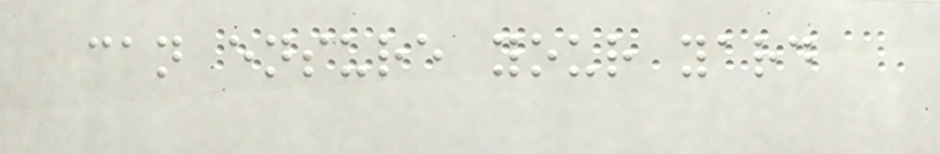can ensure your yard
